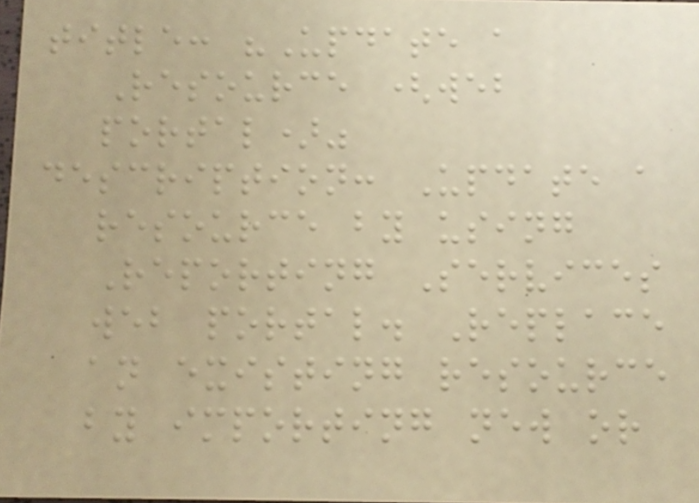title: "Update a
Resource (web
portal)"
description: Update a
resource by using
Reporting Services
web portal. Replace
an existing resource
by importing new or
